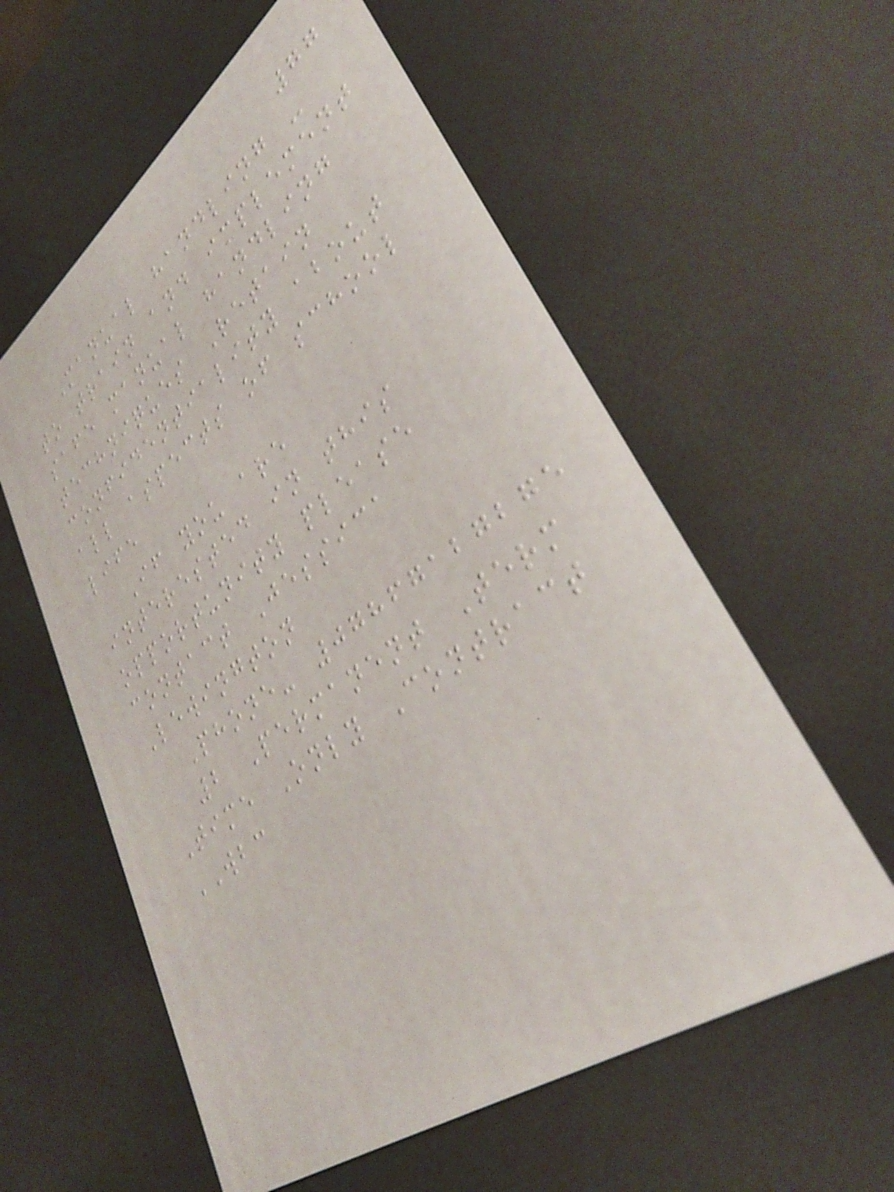77
Manual handling -
to train and implement
safe manual handling
techniques Retain
confidentiality about
all aspects of school
life
If you are
interested in this
opportunity please
contact Jessica
Lewington
Phone- 07867127275
2 Permanent Term
Time Only Contract
WBC
